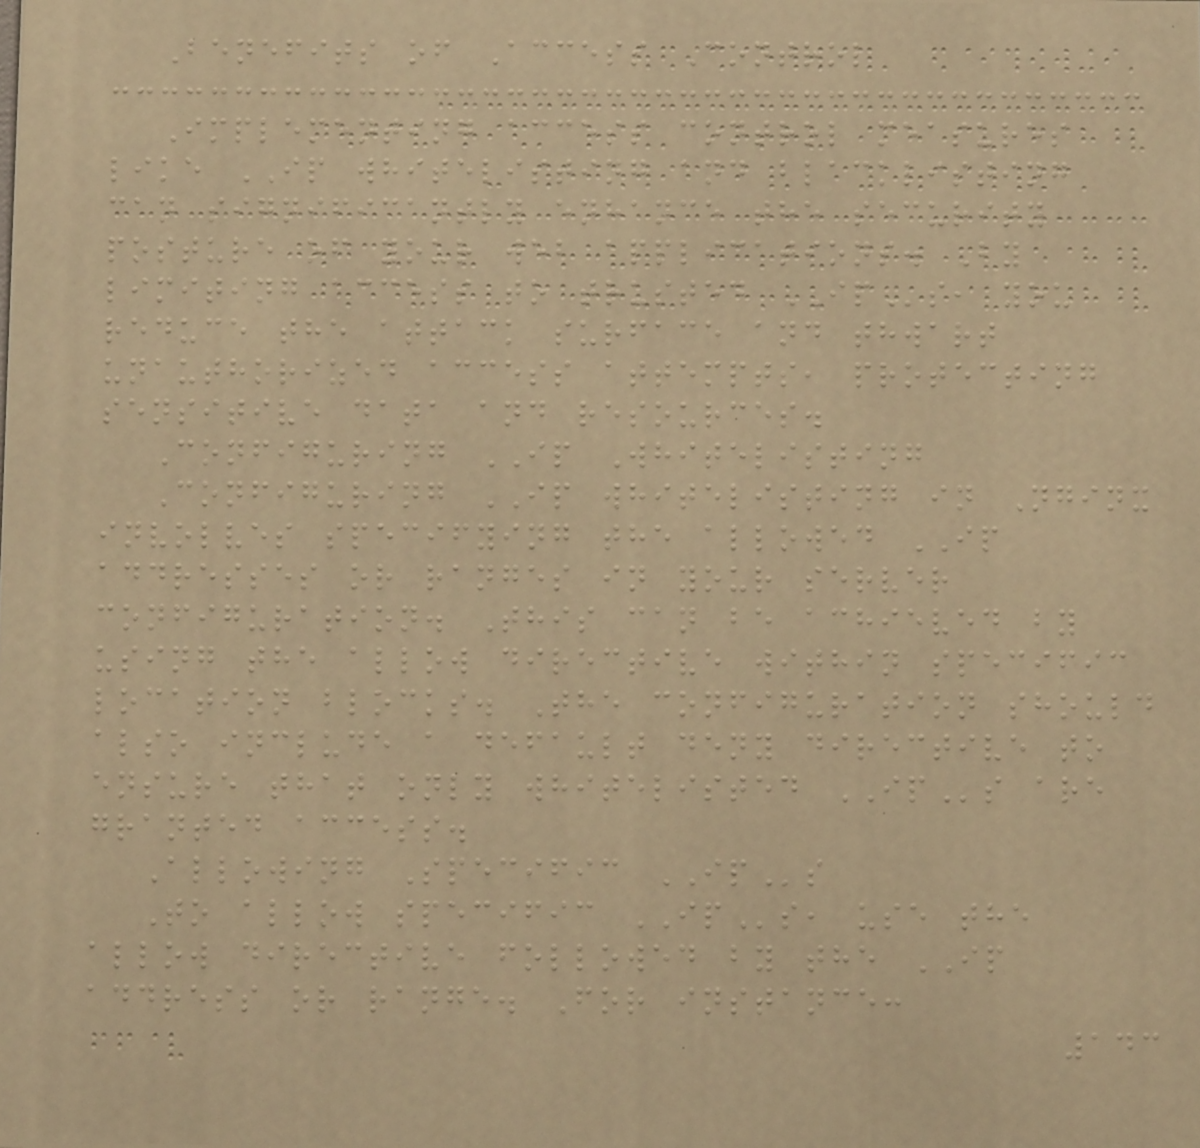Benefits of Access Control
Implementing access control measures
like IP whitelisting and blacklisting
can significantly enhance the security
posture of your web applications. By
limiting access to trusted IPs, you
reduce the attack surface and thwart
unauthorized access attempts, protecting
sensitive data and resources.
Configuring IP Whitelisting
Configuring IP whitelisting in Nginx
involves specifying the allowed IP
addresses or ranges in your server
configuration. This can be achieved by
using the allow directive within specific
location blocks. The configuration should
also include a default deny directive to
ensure that only whitelisted IPs are
granted access.
Allowing Specific IPs
To allow specific IPs, use the
allow directive followed by the IP
address or range. For instance:
143
